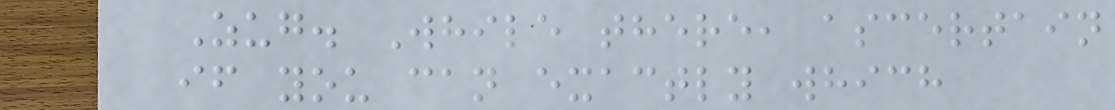Zug. While there, ascertain
if you can exactly which
